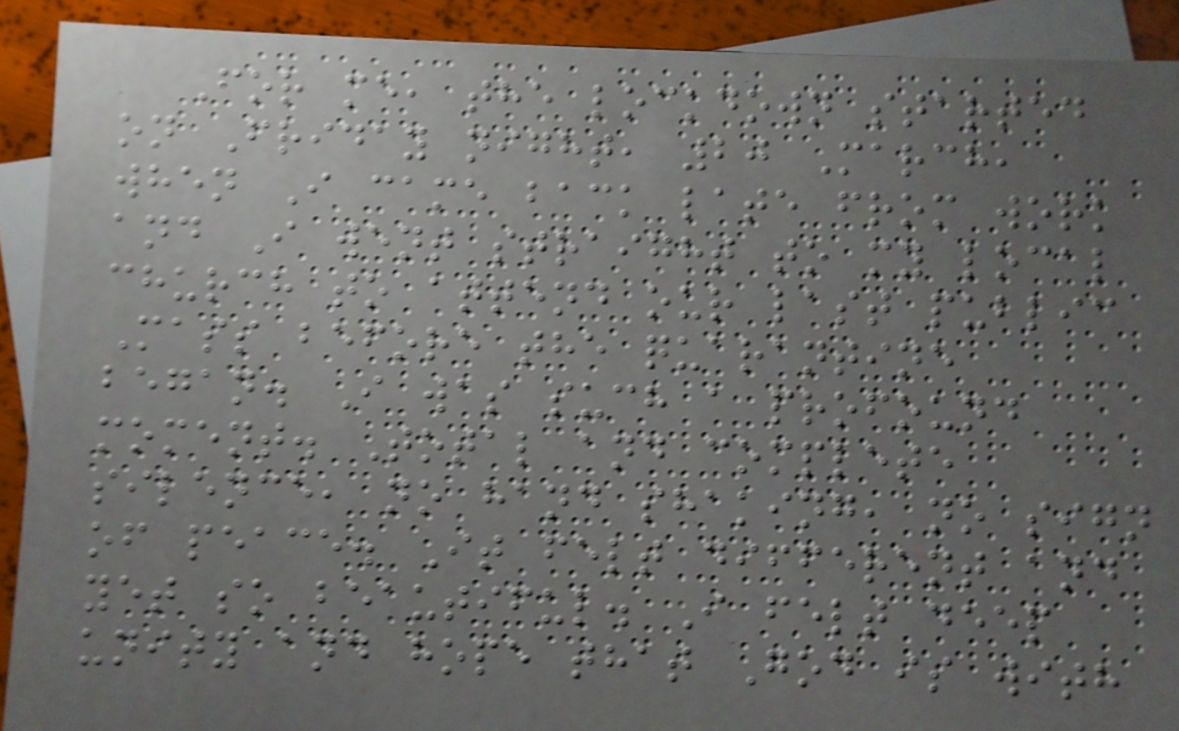For me, the lockdown started
on Friday night, 20 March,
when I came back late from work
and I went straight to my local
church to attend our last public
Mass before the quarantine
began. I was such a profound
moment. Total and complete
silence, no hand shaking, no sign
of peace. It felt different and
yet so beautiful. I felt deep
unity and hope that God is with
